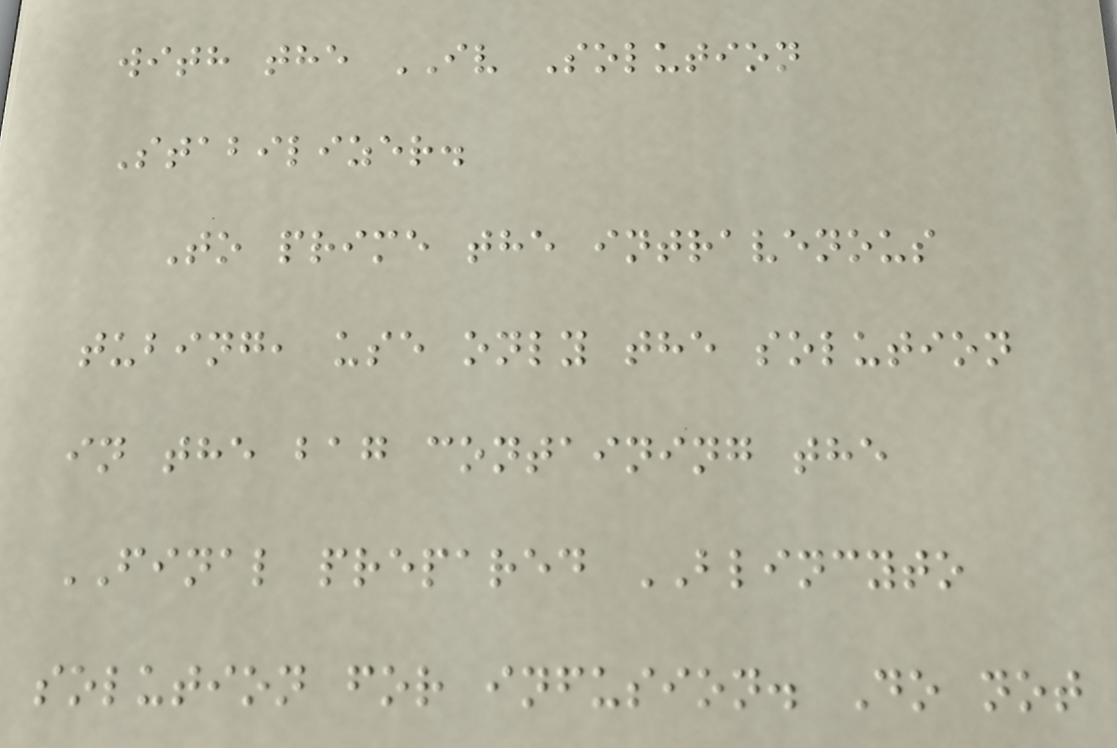with the IV Solution
Stabilizer.
To prime the intravenous
tubing, use only the solution
in the bag containing the
FINAL prepared BLINCYTO
solution for infusion. Do not
